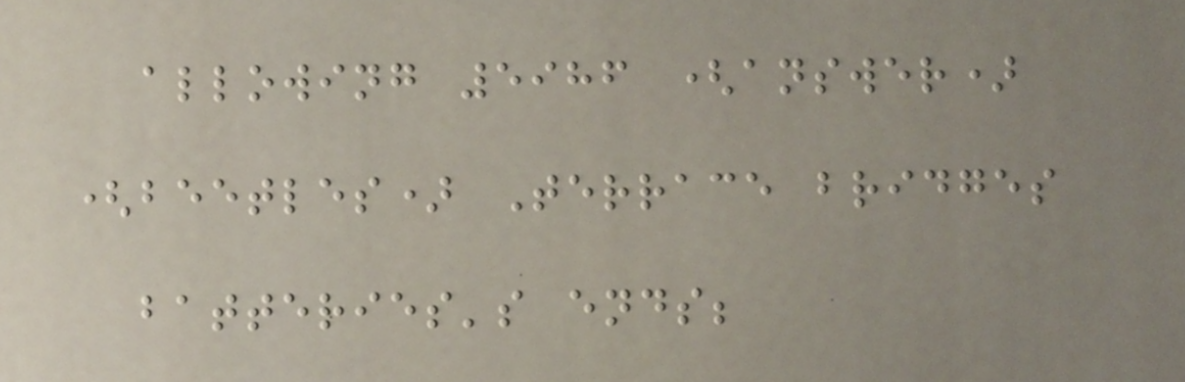allowing 5986 (answer)
(beetles) Terrace bridges
batteries's ends;
